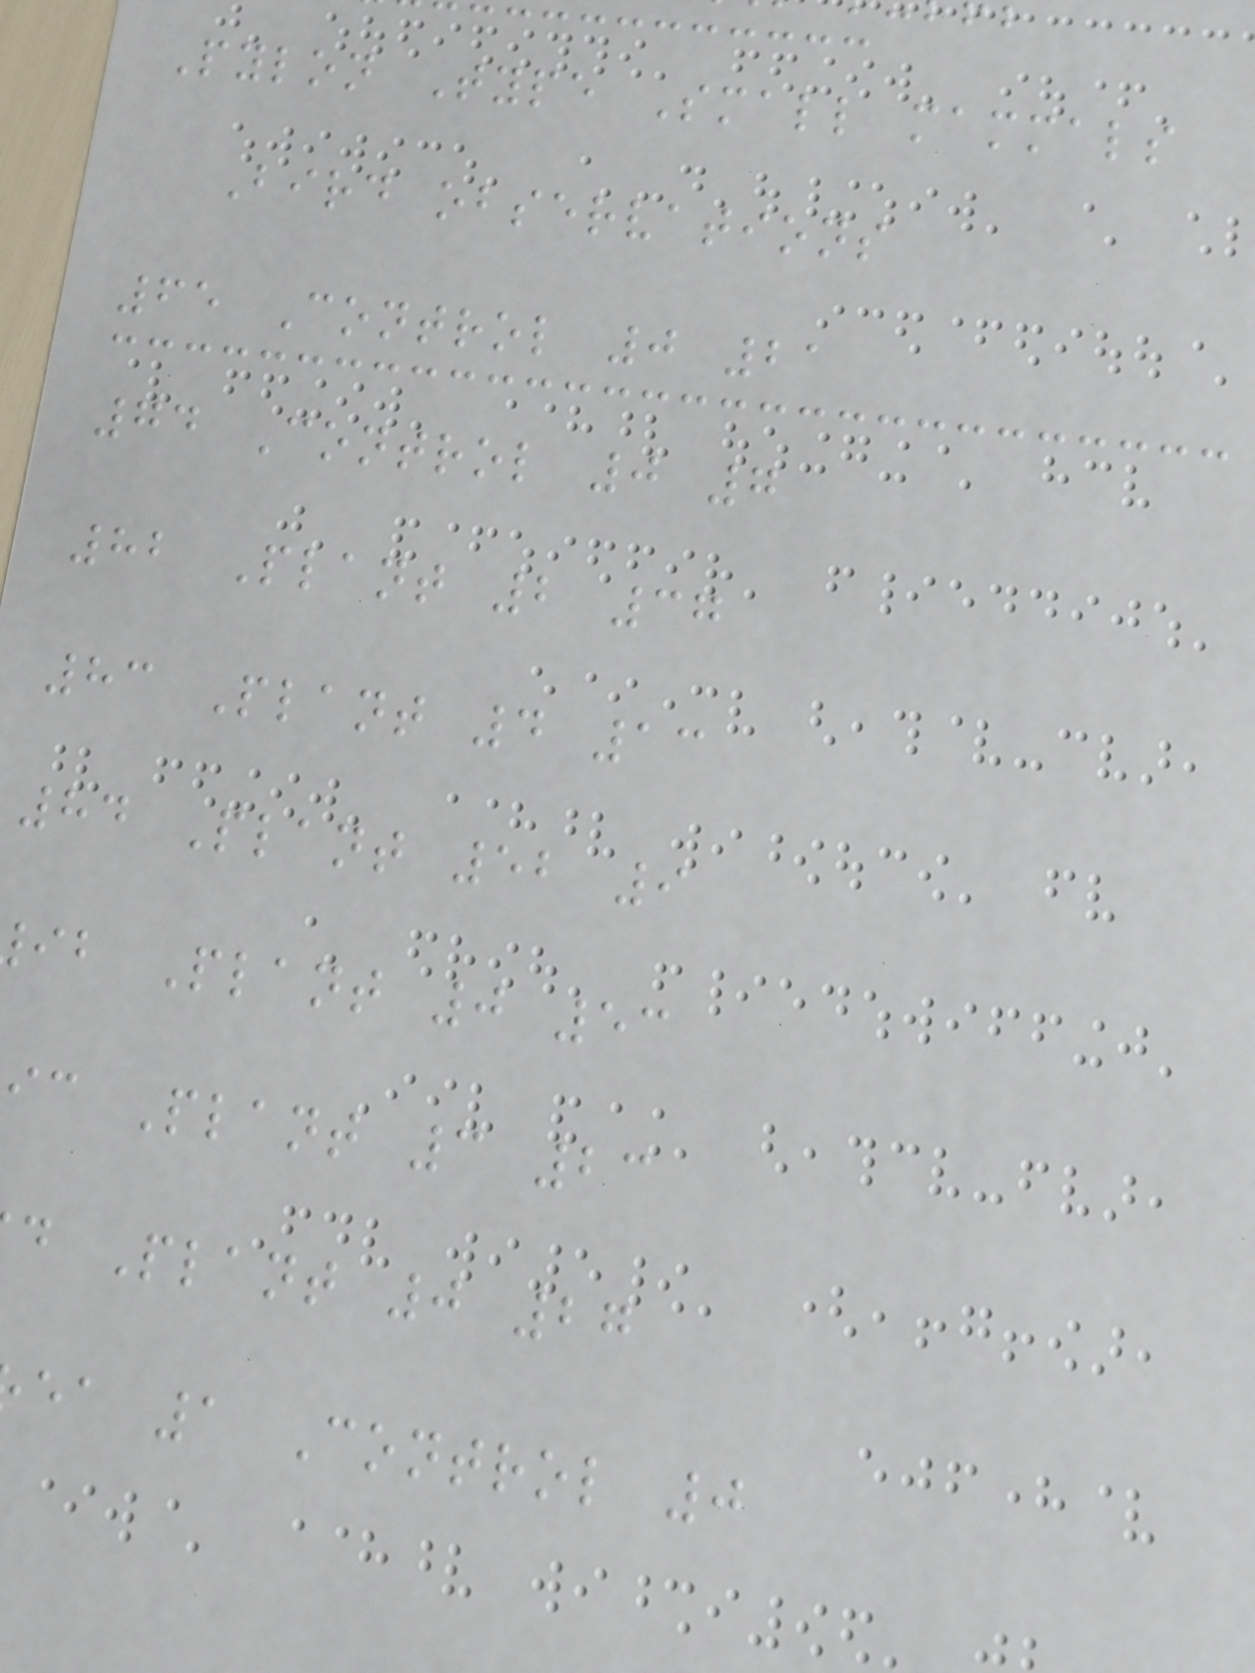Pylon Type Small mammals
Bird observations
65 Control 0 21
74 Control 0 7
82 Plant 2 37
83 Plant 4 13
84 Plant 52 9
ib Plant 0 53
ic Plant 3 23
d Plant 0 27
ea 1 Control 0
